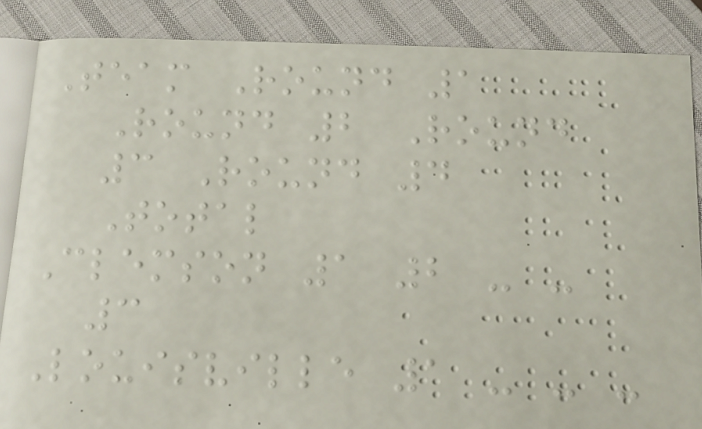Team Round 1
Round 2 Round
3 Round 4
Total
Clemson 1 2 - -
3
Louisville 1 - - -
